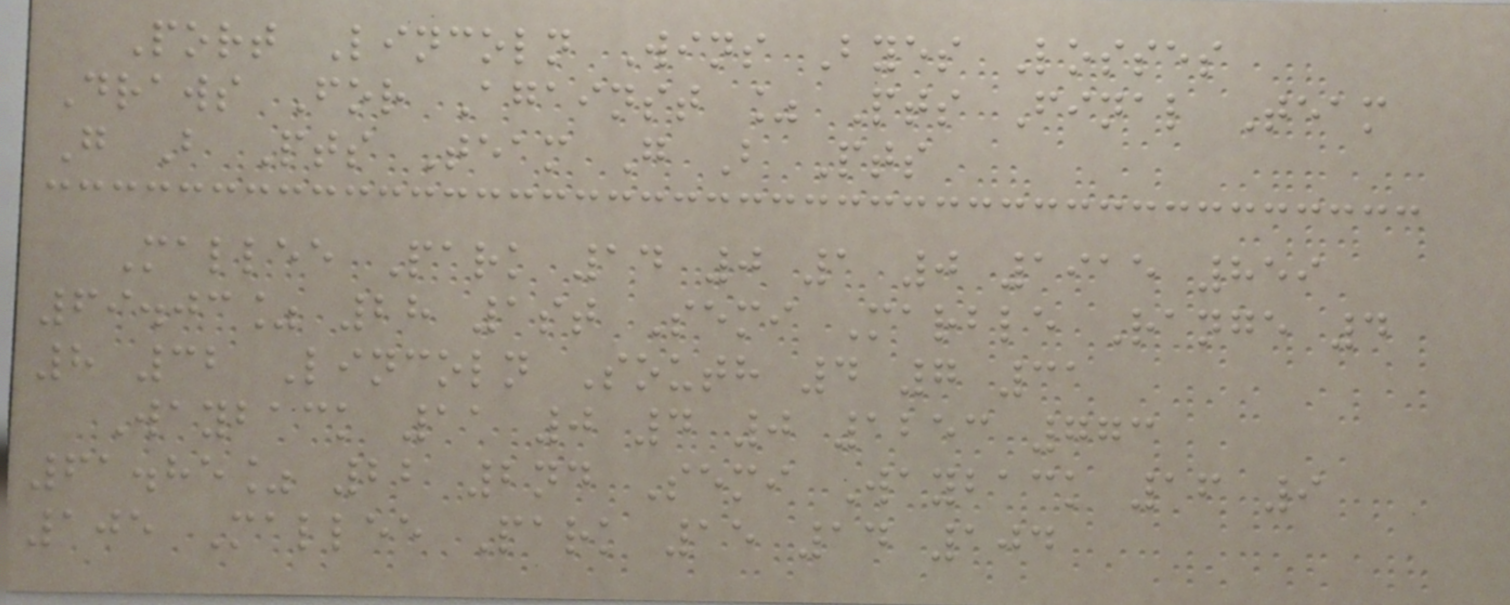Port Lincoln Wins Byes Losses
Draws For Against % Pts Final Team
G B Pts Team G B Pts
Mallee Park 14 0 1 0 1915 859
69.03% 28 1st Semi Marble Range 4
8 32 Lincoln South 4 7 31
Wayback 11 0 4 0 1253 773
61.85% 22 2nd Semi Wayback 16 9
105 Mallee Park 15 14 104
